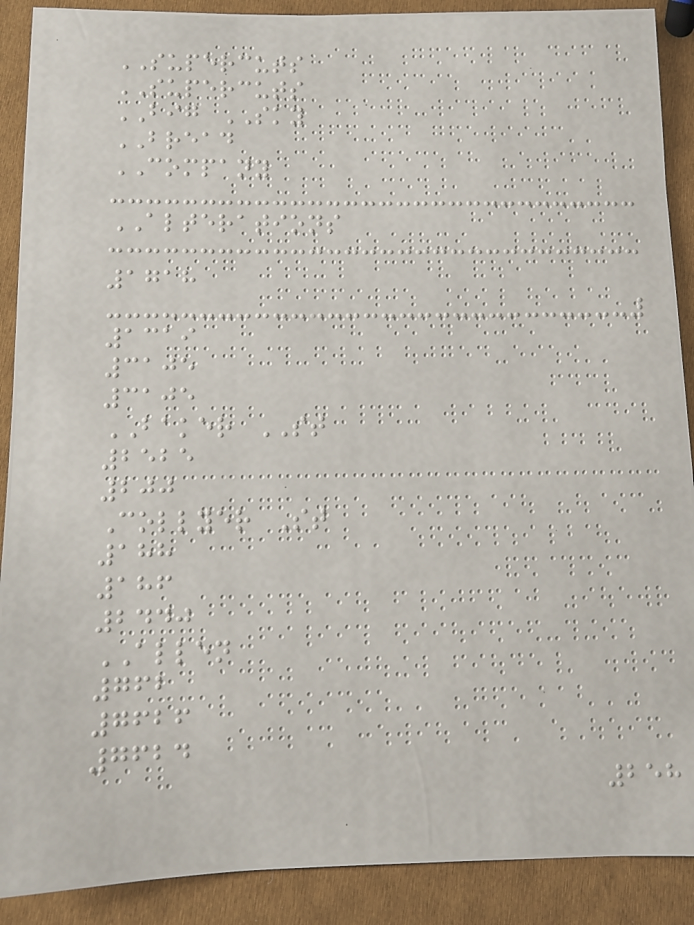SUPERCUTS
SUPERCUTS
BIG SKY
BREAD
COMPANY
ALTERATIONS
1718
1319
3105
3105
BAKER ST
2525
200
Collyer St
188
186
2440
ALLEN
762
7626
7624
258
